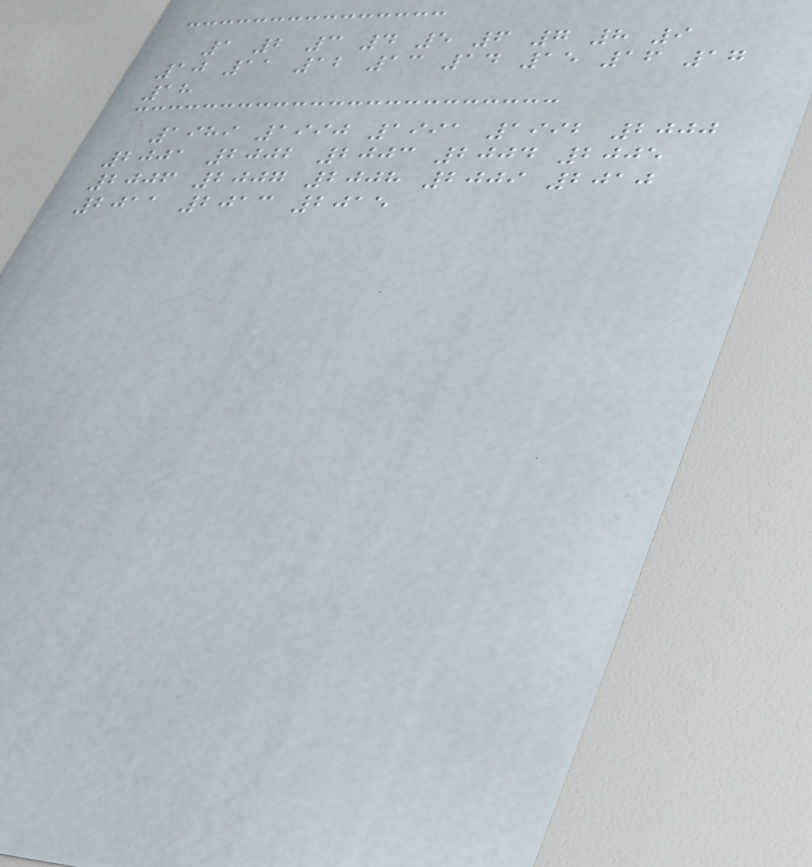1 2 3 4 5 6 7 8 9
10 11 12 13 14 15 16 17
18
1989 1990 1991 1992 2000
2001 2002 2003 2004 2005
2006 2007 2008 2009 2010
2011 2013 2015
